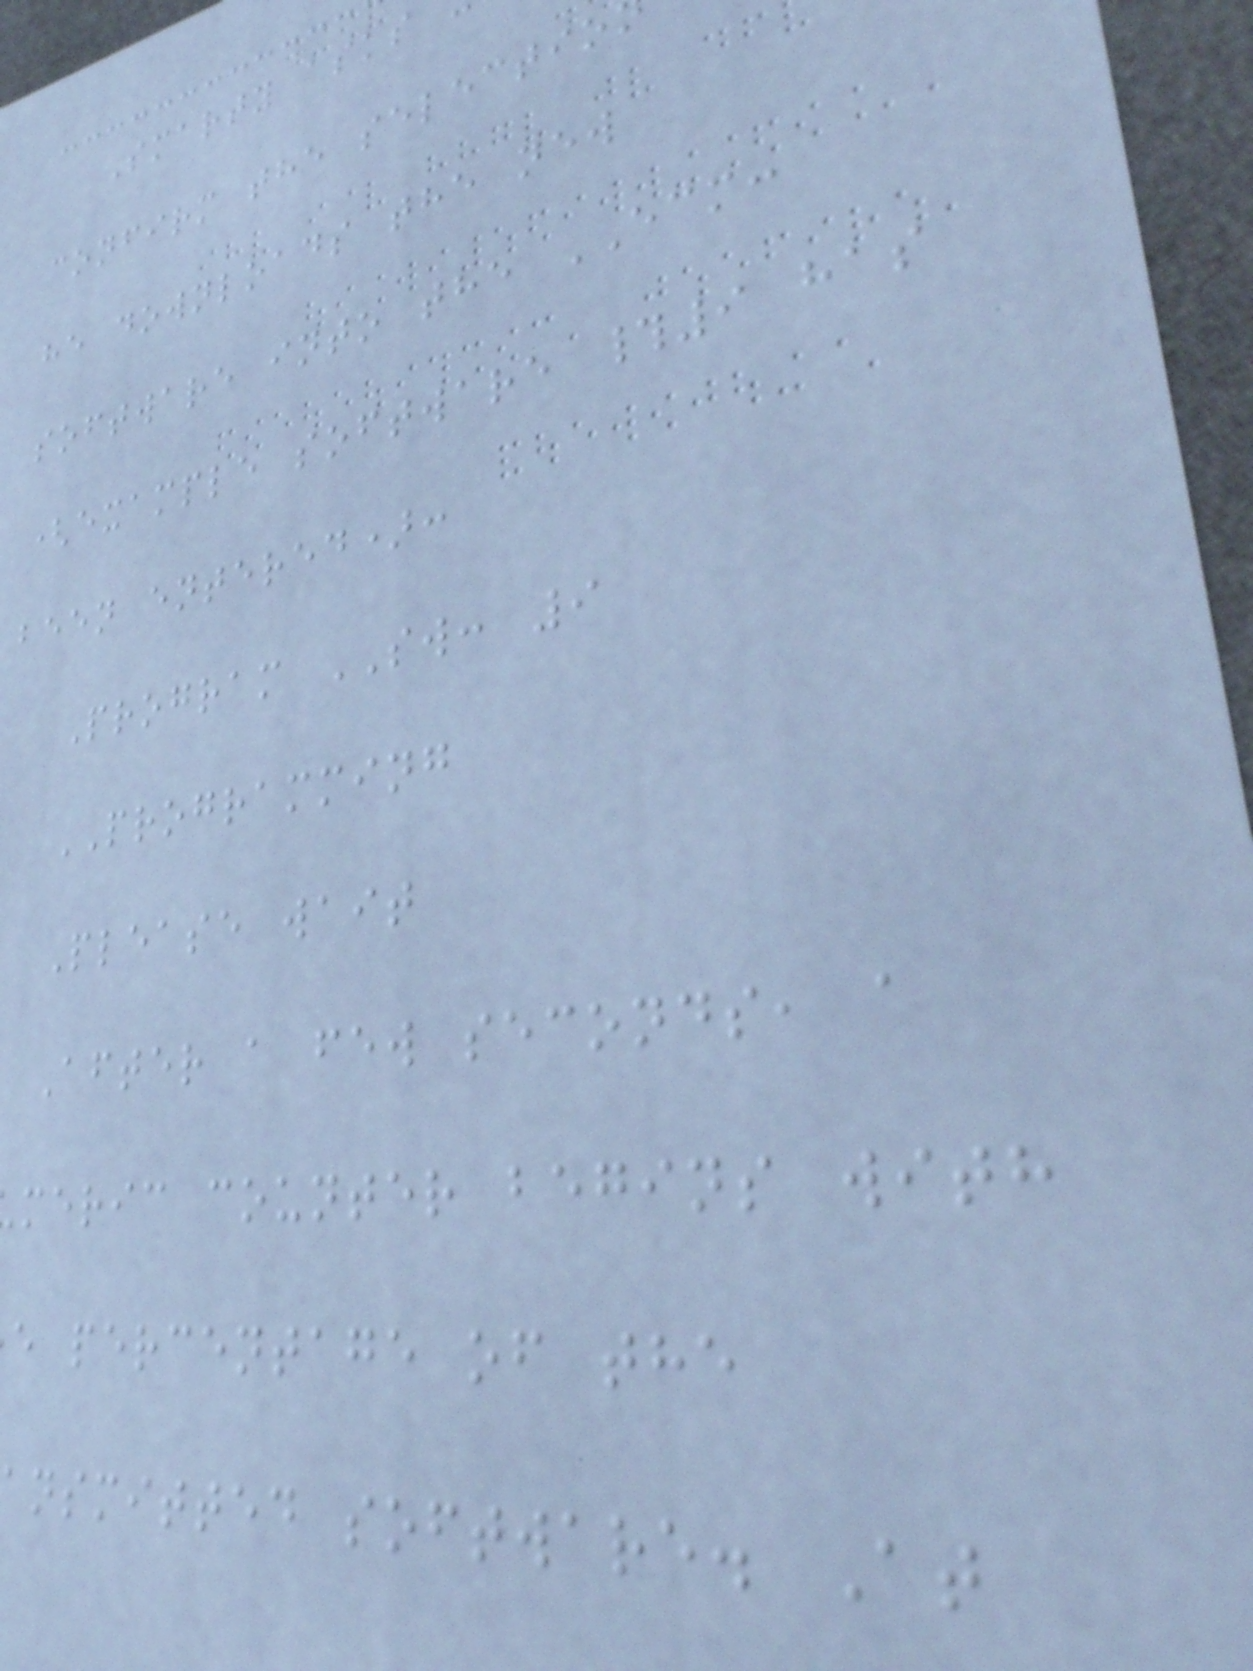Smarty asks
confirm the selectio
he downloads the new
software into the ECM:
(example software #9 has
been entered):
Program SW: 9
PROGRAMMING
Please wait
After a few seconds, a
meric counter begins with
e percentage of the
nsmitted software. At
